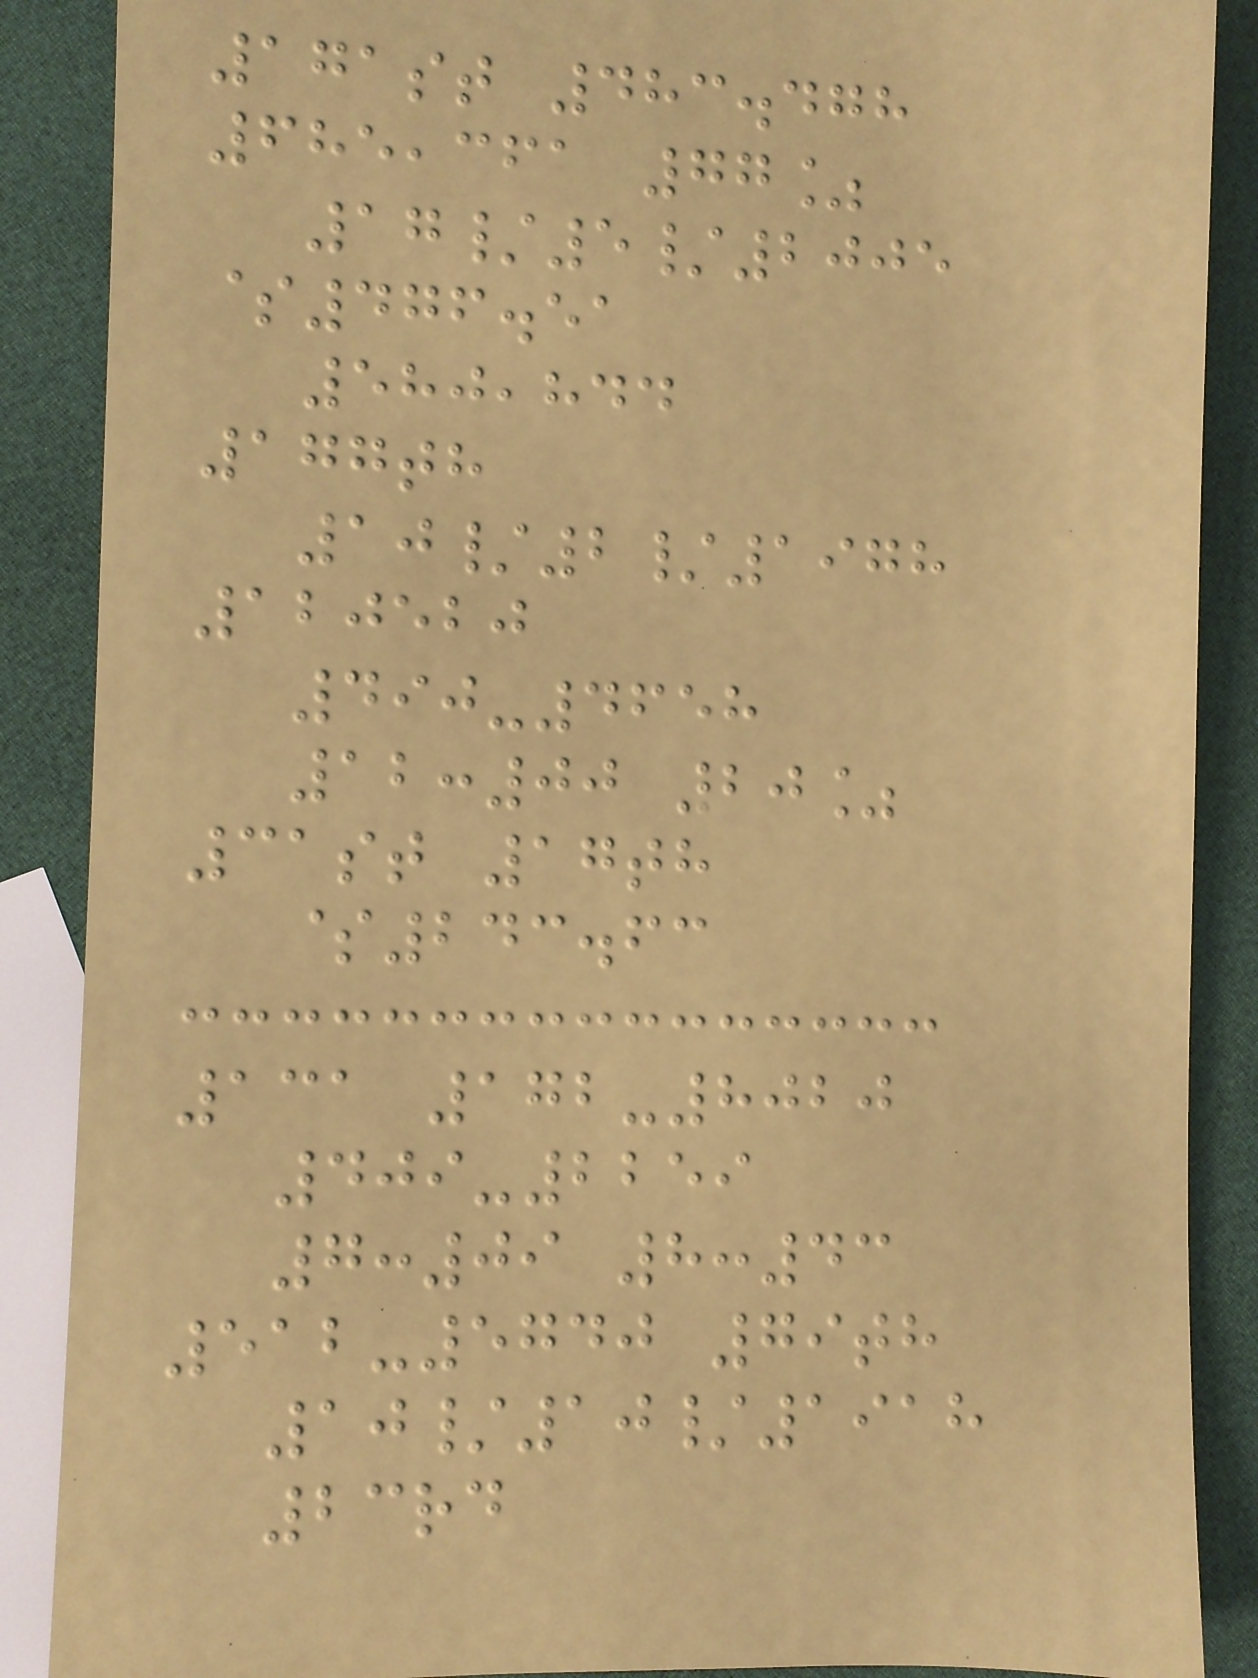171st 483.478
685,361 77%
17/5/2005
$476.51
580,844
177th
10/2/1978
120520
490-4658
12:00 20%
31st 17th
$243.63
131 172-8020
409-2259
7:09 8:43
512-5740 79th
10/10/1918
23rd
